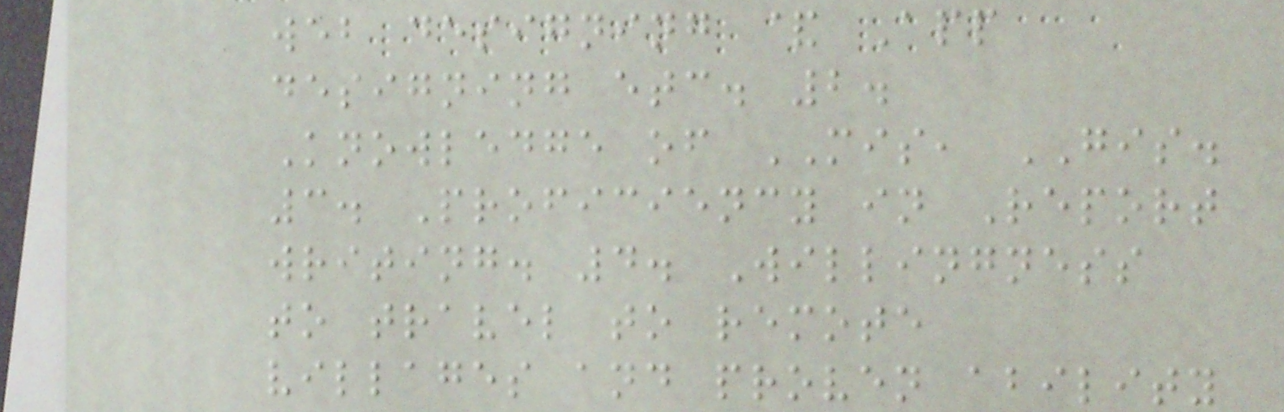web designing & App
designing etc. 2.
Knowledge of MIS, GIS.
3. Proficiency in Report
writing. 4. Willingness
to travel to remote
villages and proven ability
